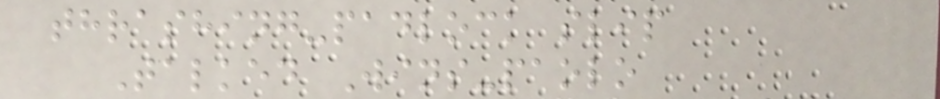thrashing-padlock slip
Talked Wins-paolo
